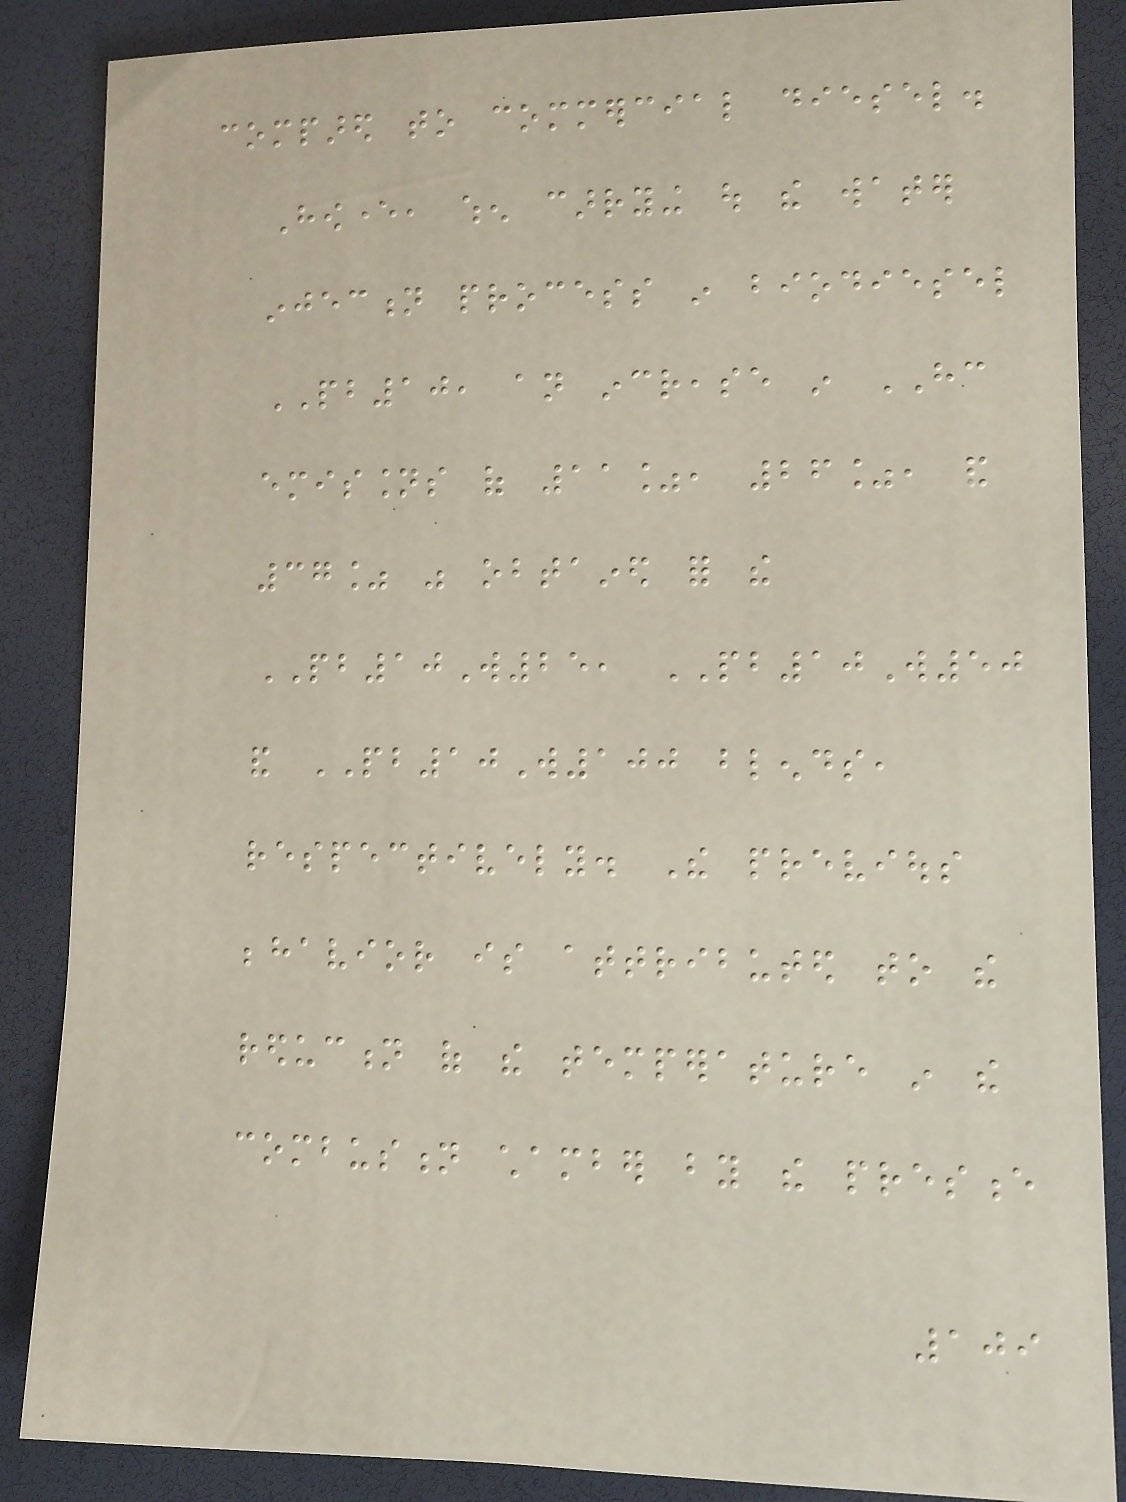compared to commercial diesel.
However, when carrying out the water
injection process in biodiesel
PB10, an increase in HC
emissions of 11%, 26%, and
37% was obtained for the
PB10W25, PB10W50
and PB10W100 blends,
respectively. The previous
behavior is attributed to the
reduction of the temperature in the
combustion chamber by the presence
109
